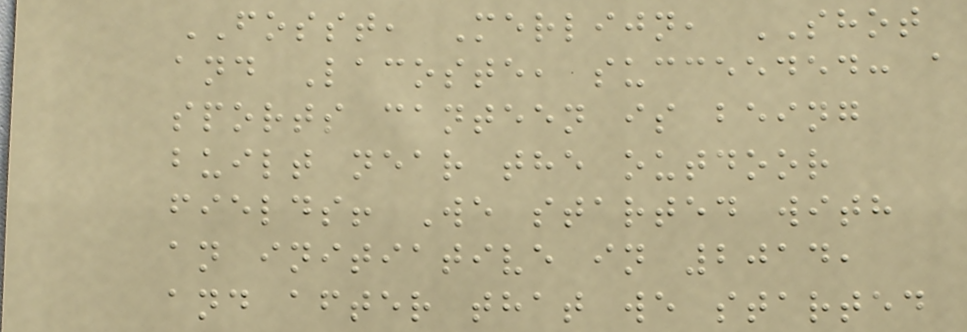FOSST, Merlijn, SHOT
and Lacoste, succeeded: a
sports canteen is being
built near the outdoor
fields! We started with
an initiative in 2014,
and after that we started
